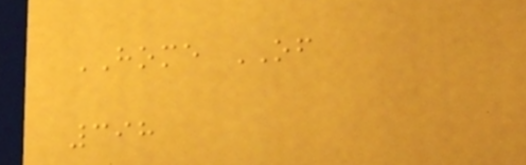HOME OF
398
